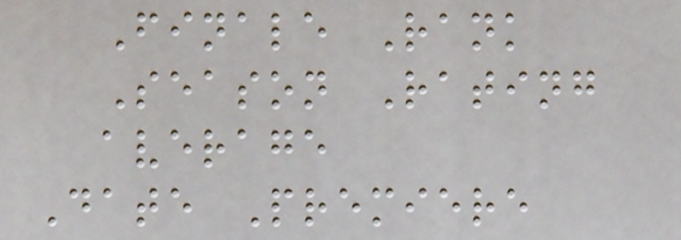Finale Rank
Season Rating
average
Date Premiere
